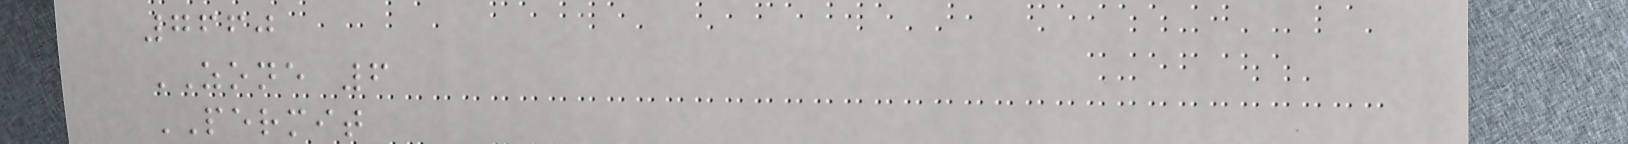7660
ZONE 6
PERMIT
